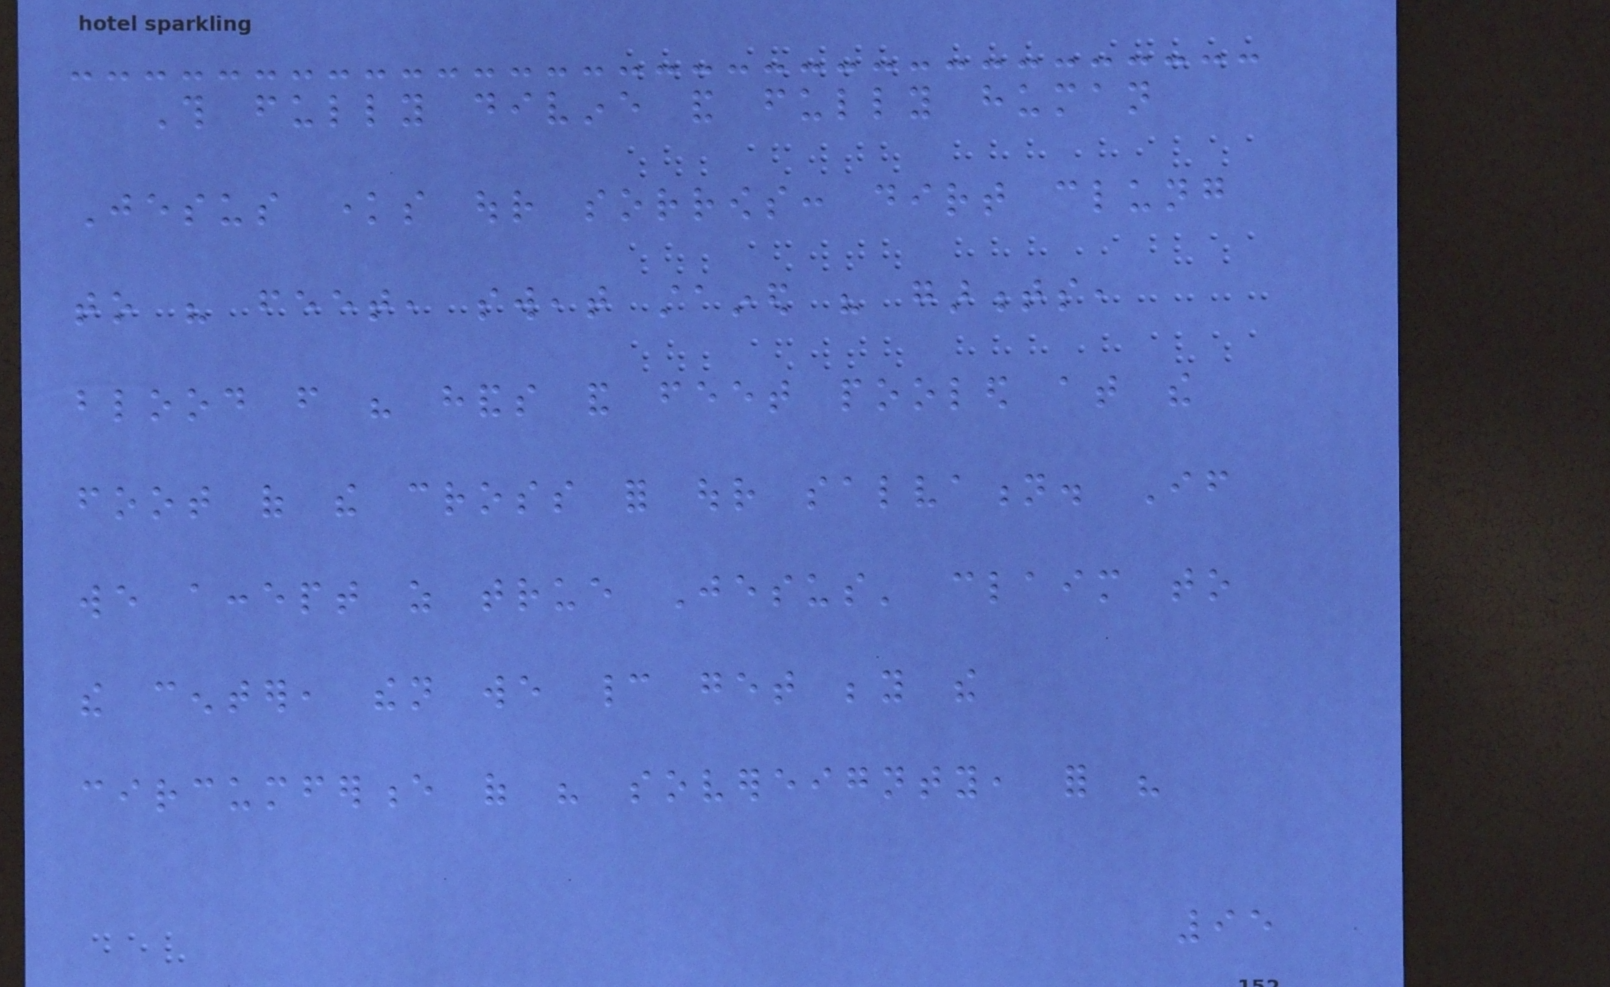This fully divine and fully human
Jesus knows our sorrows: dirt clung
to his feet, sweat stained his garments,
blood from his hands and feet pooled at the
foot of the cross for our salvation. If
we accept as true Jesus' claim to
the center, then we cannot get beyond the
circumference of his sovereignty, for his
95
